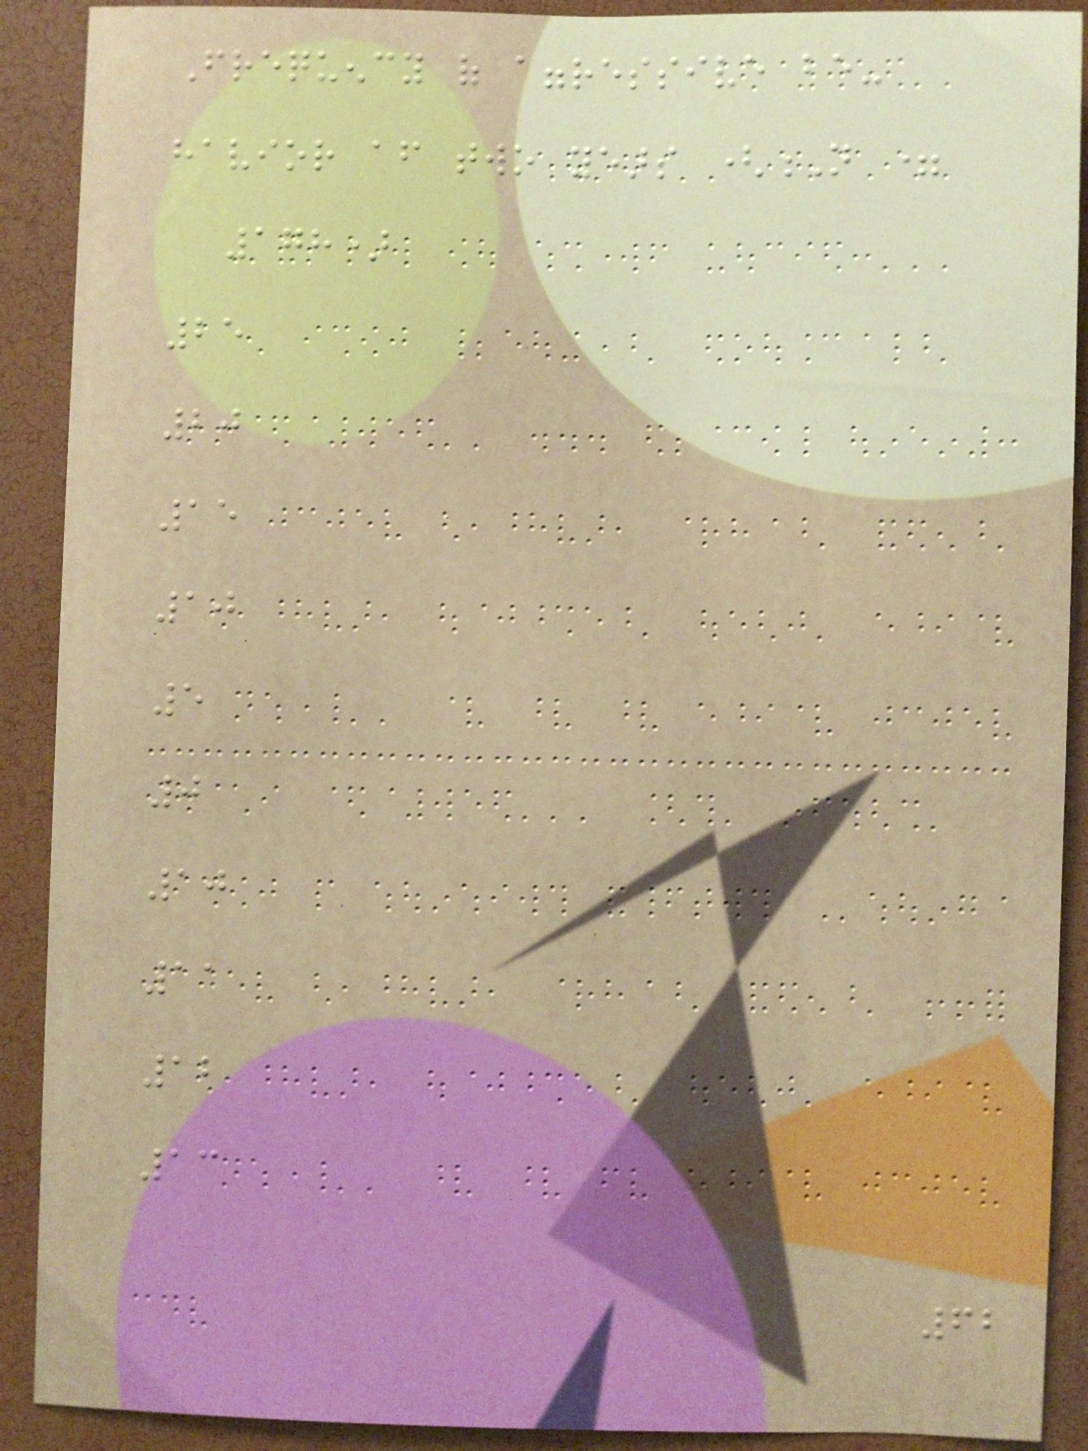Frequency of aggressive be-
havior after two years (N =
178)
25
20
15
10
5
0
10
11
12
13
62
